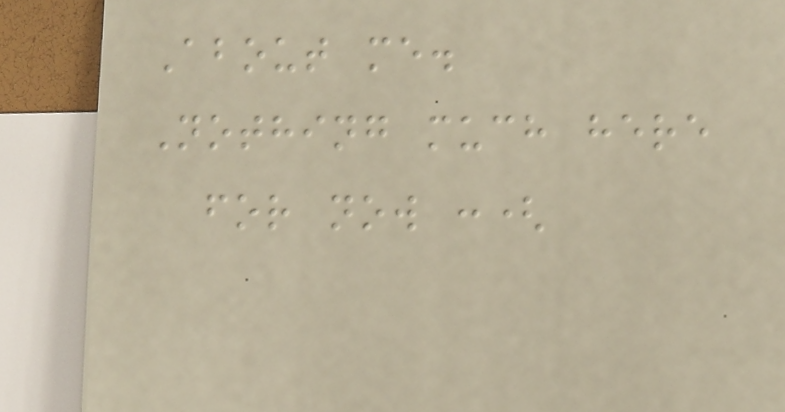About me.
Nothing much here
for now :(
